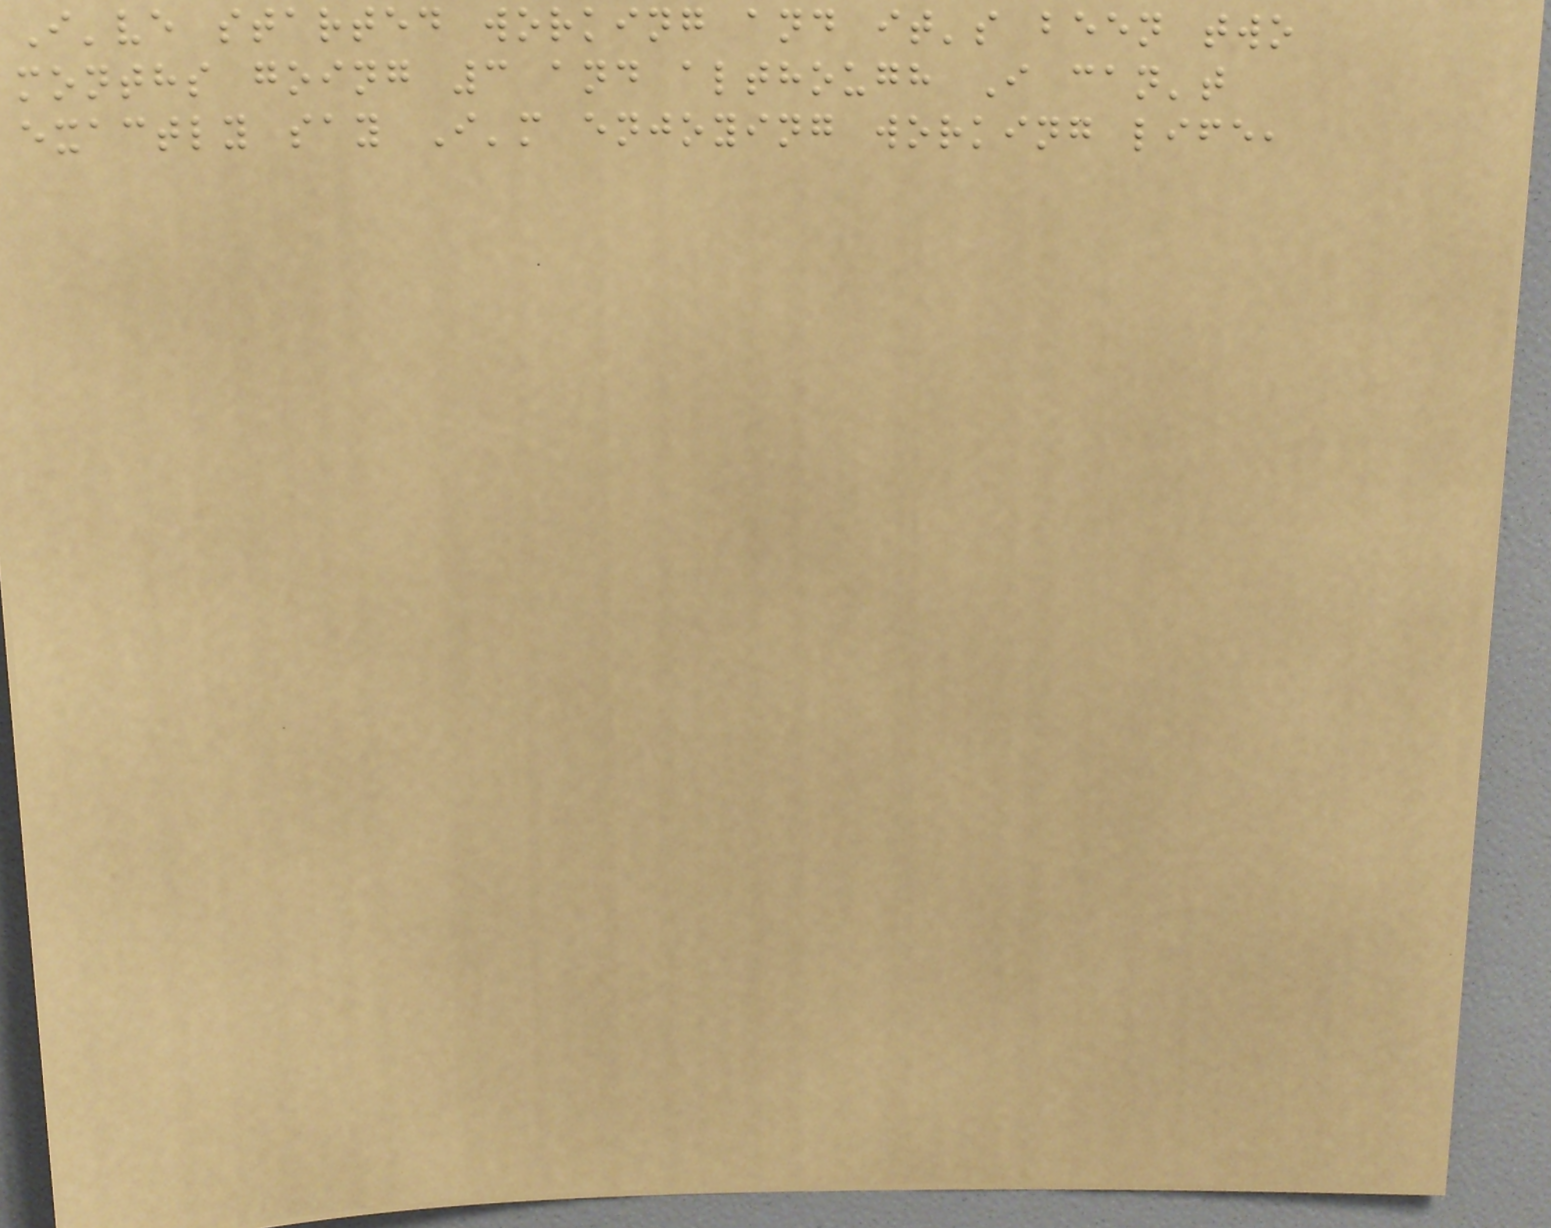I've started working and it's been two
months going 3 and although I can't
exactly say I'm enjoying working life,
